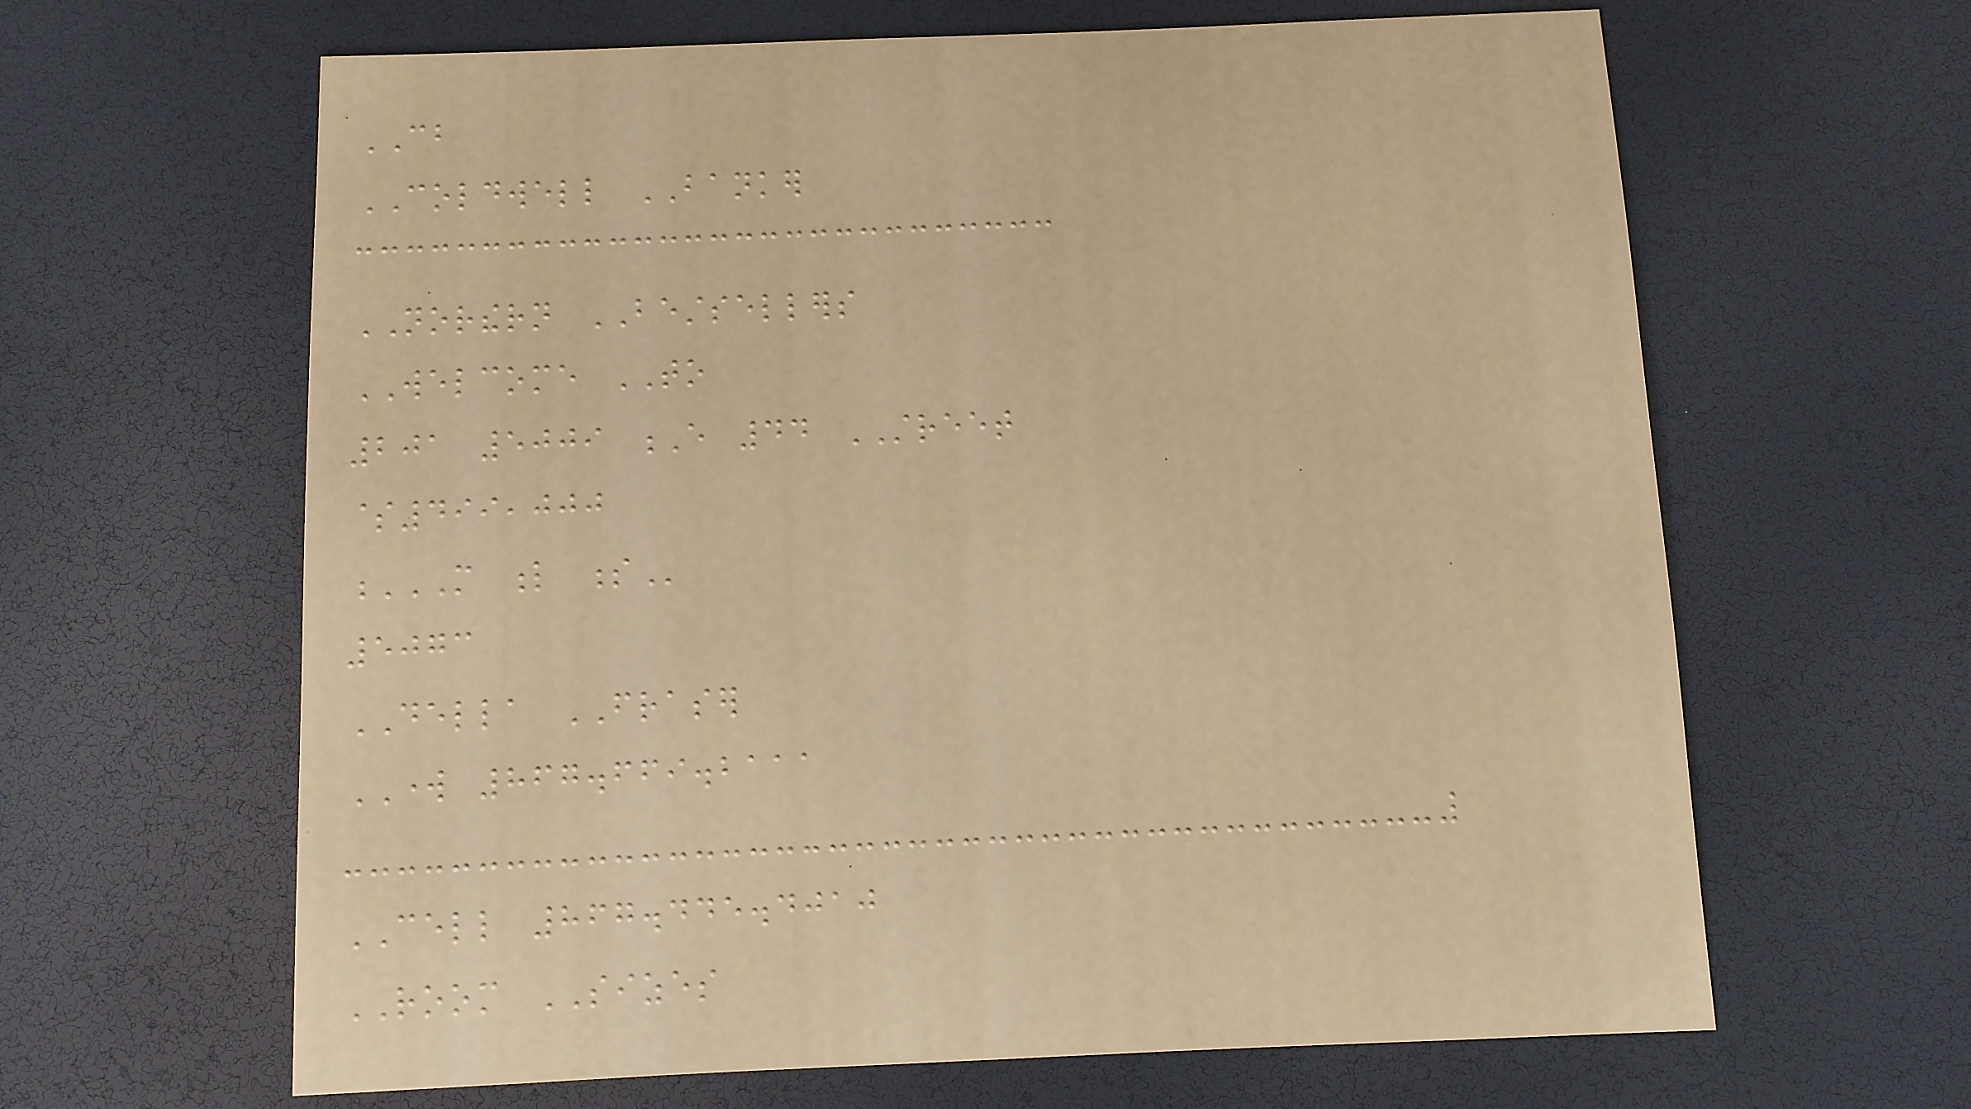CB
COLDWELL BANKER
NORTHERN BESTSELLERS
WELCOME TO
201 5009 E 44 STREET
$499,000
M L S
5073
DELLA FRASER
WORK 867.669.2111
CELL 867.445.4010
ROOM SIZES
